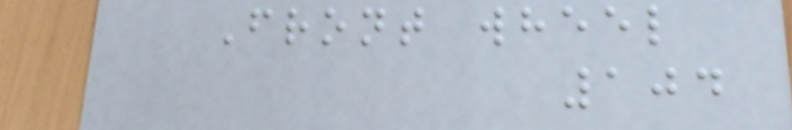Front wheel
104
